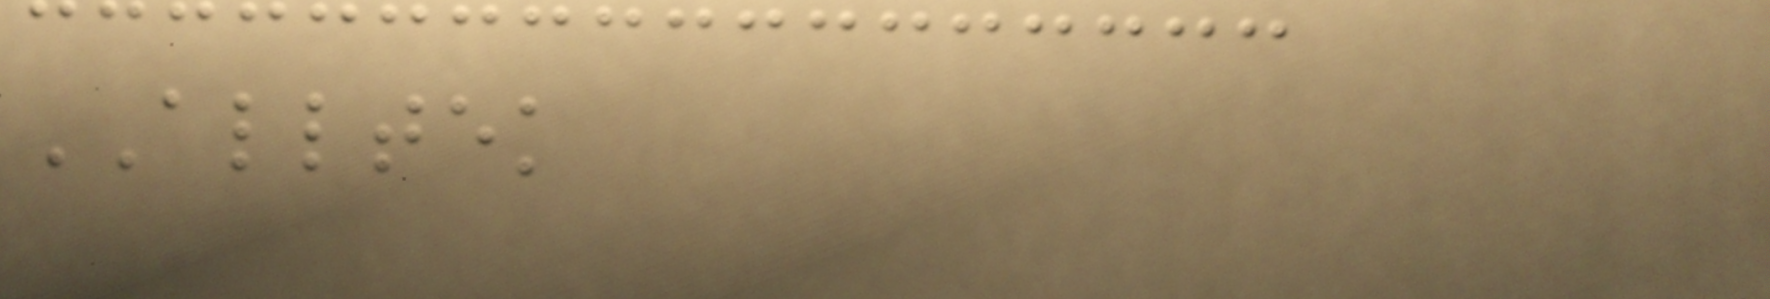ALLTEK
